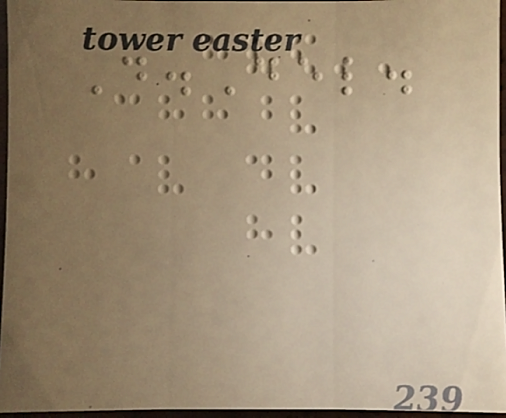D.Del.
